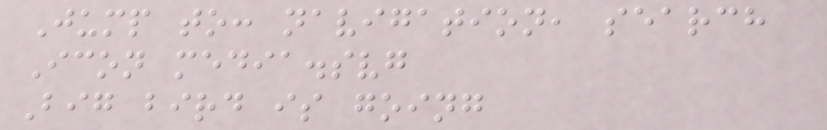Jump to: navigation, search
Icon media.svg
Big bird is going
